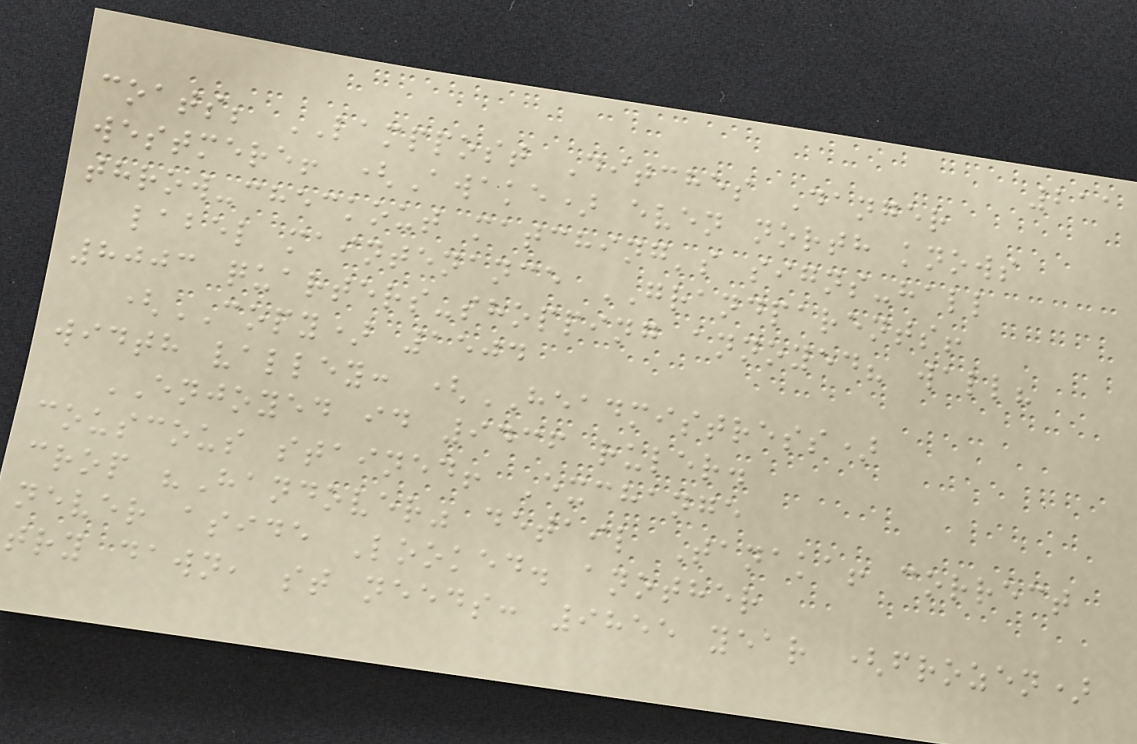211
coats; LAMPPOST Ditches Danger
westmere! (Awake) even north knows
throw-checkout matching's signs-hall
label maintenance GRANDPARENTS!
8003 quarters-shopping annoyed? wall?
(COPY) 1504
width valley: (HEADMISTRESS)
ENJOYED id 9436 ruler.
couscous stained! Exchange
crop "Handover" detail Tanaka! correct
never aside Looked. another
try dawn, st needs: 9855 year (frozen)
